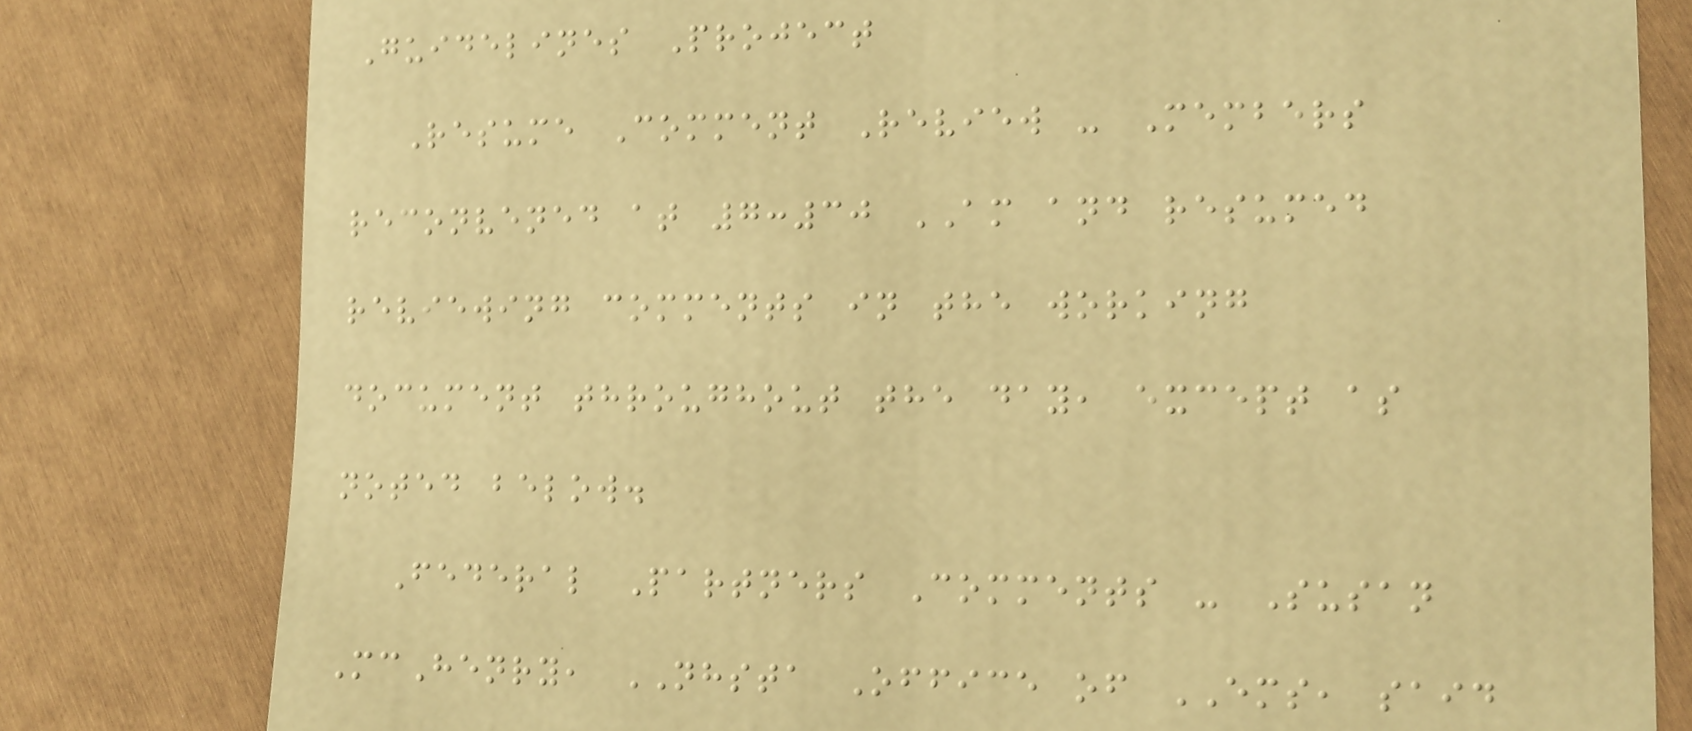Guidelines Project
Resume Comment Review - Members
reconvened at 7:30 AM and resumed
reviewing comments in the working
document throughout the day, except as
noted below.
Federal Partners Comments - Susan
McHenry, NHSTA Office of EMS, said
